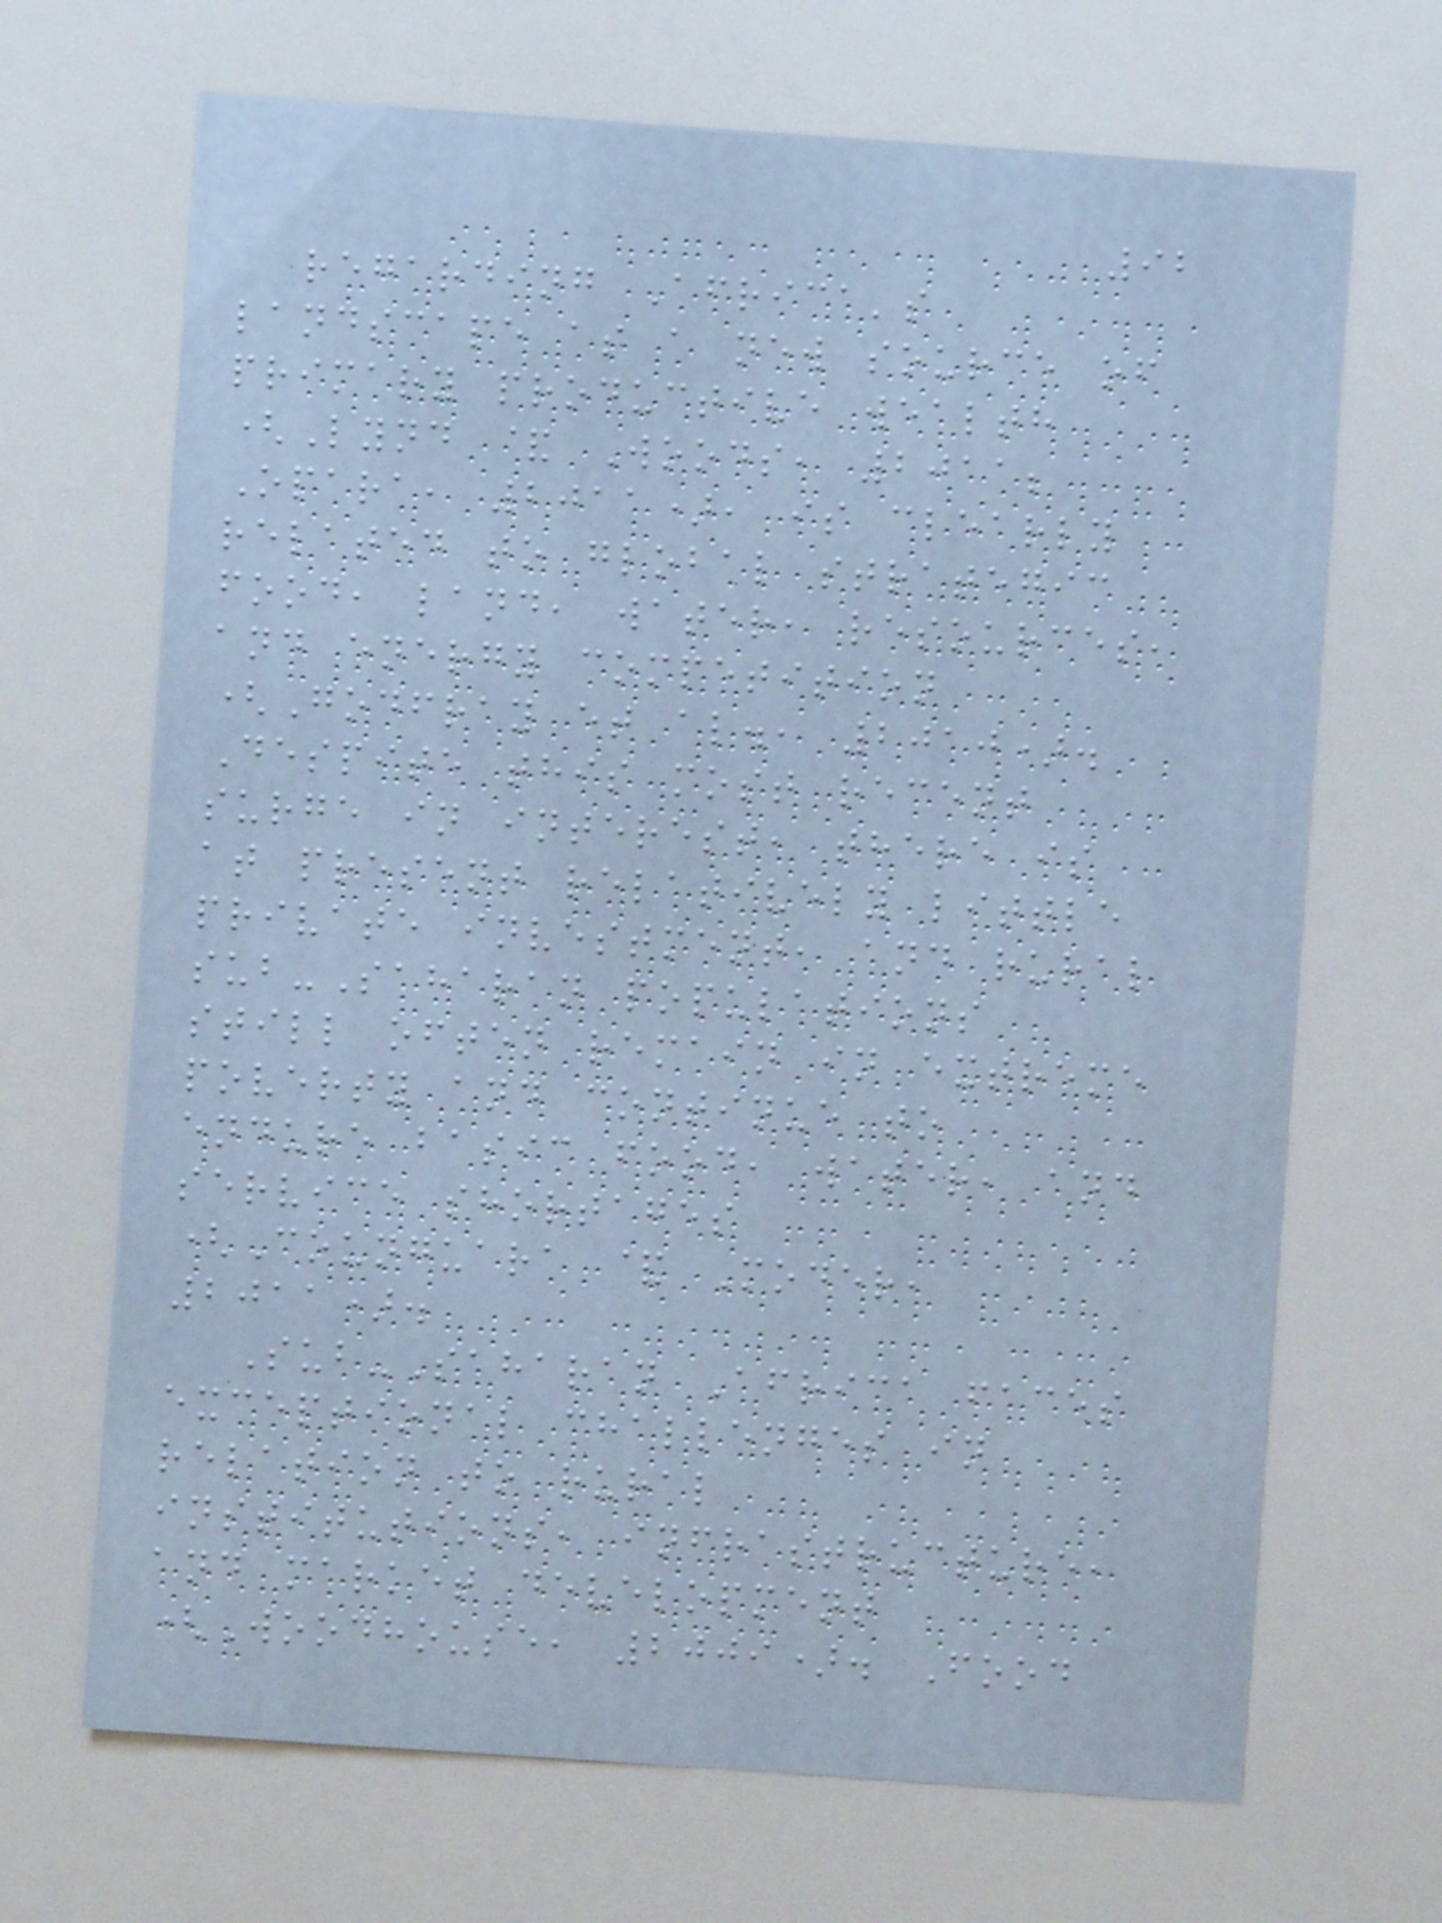92
regarding Africa's
landscape as a new source of
primary productive wealth
(Lynd & Woods, 2011;
Opara, 2011), is clearly
related to global strategic
food, land, water, resources,
and energy competition
(Godfray et al., 2010).
Despite this most recent
surge in interest, there is
at present relatively little
private investment, and rural
sub-Saharan populations
still often remain in extreme
poverty and continue to
endure basic food, water, and
service shortages
(Counguara & Moder,
2011).
Sub-Saharan Africa faces
exceptional challenges in
relation to rural
institutions, infrastructure,
and market development
(Woodhouse, 2009). Food
